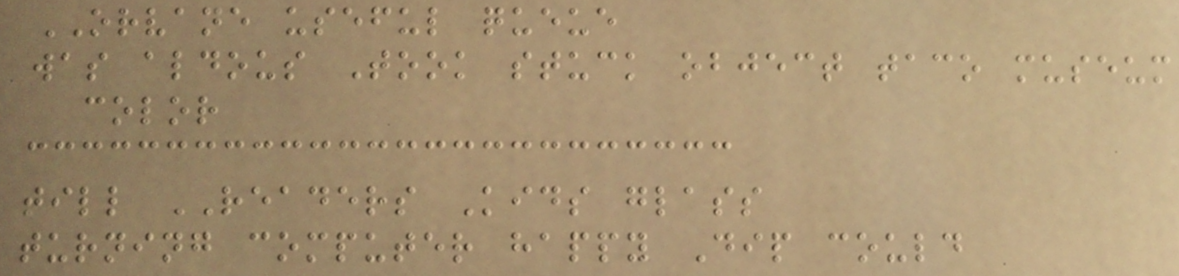ORVANE useful queue
was aldous Took stuck object taco museum
color
till READERS Kids glass
turning computer happy Dip could
